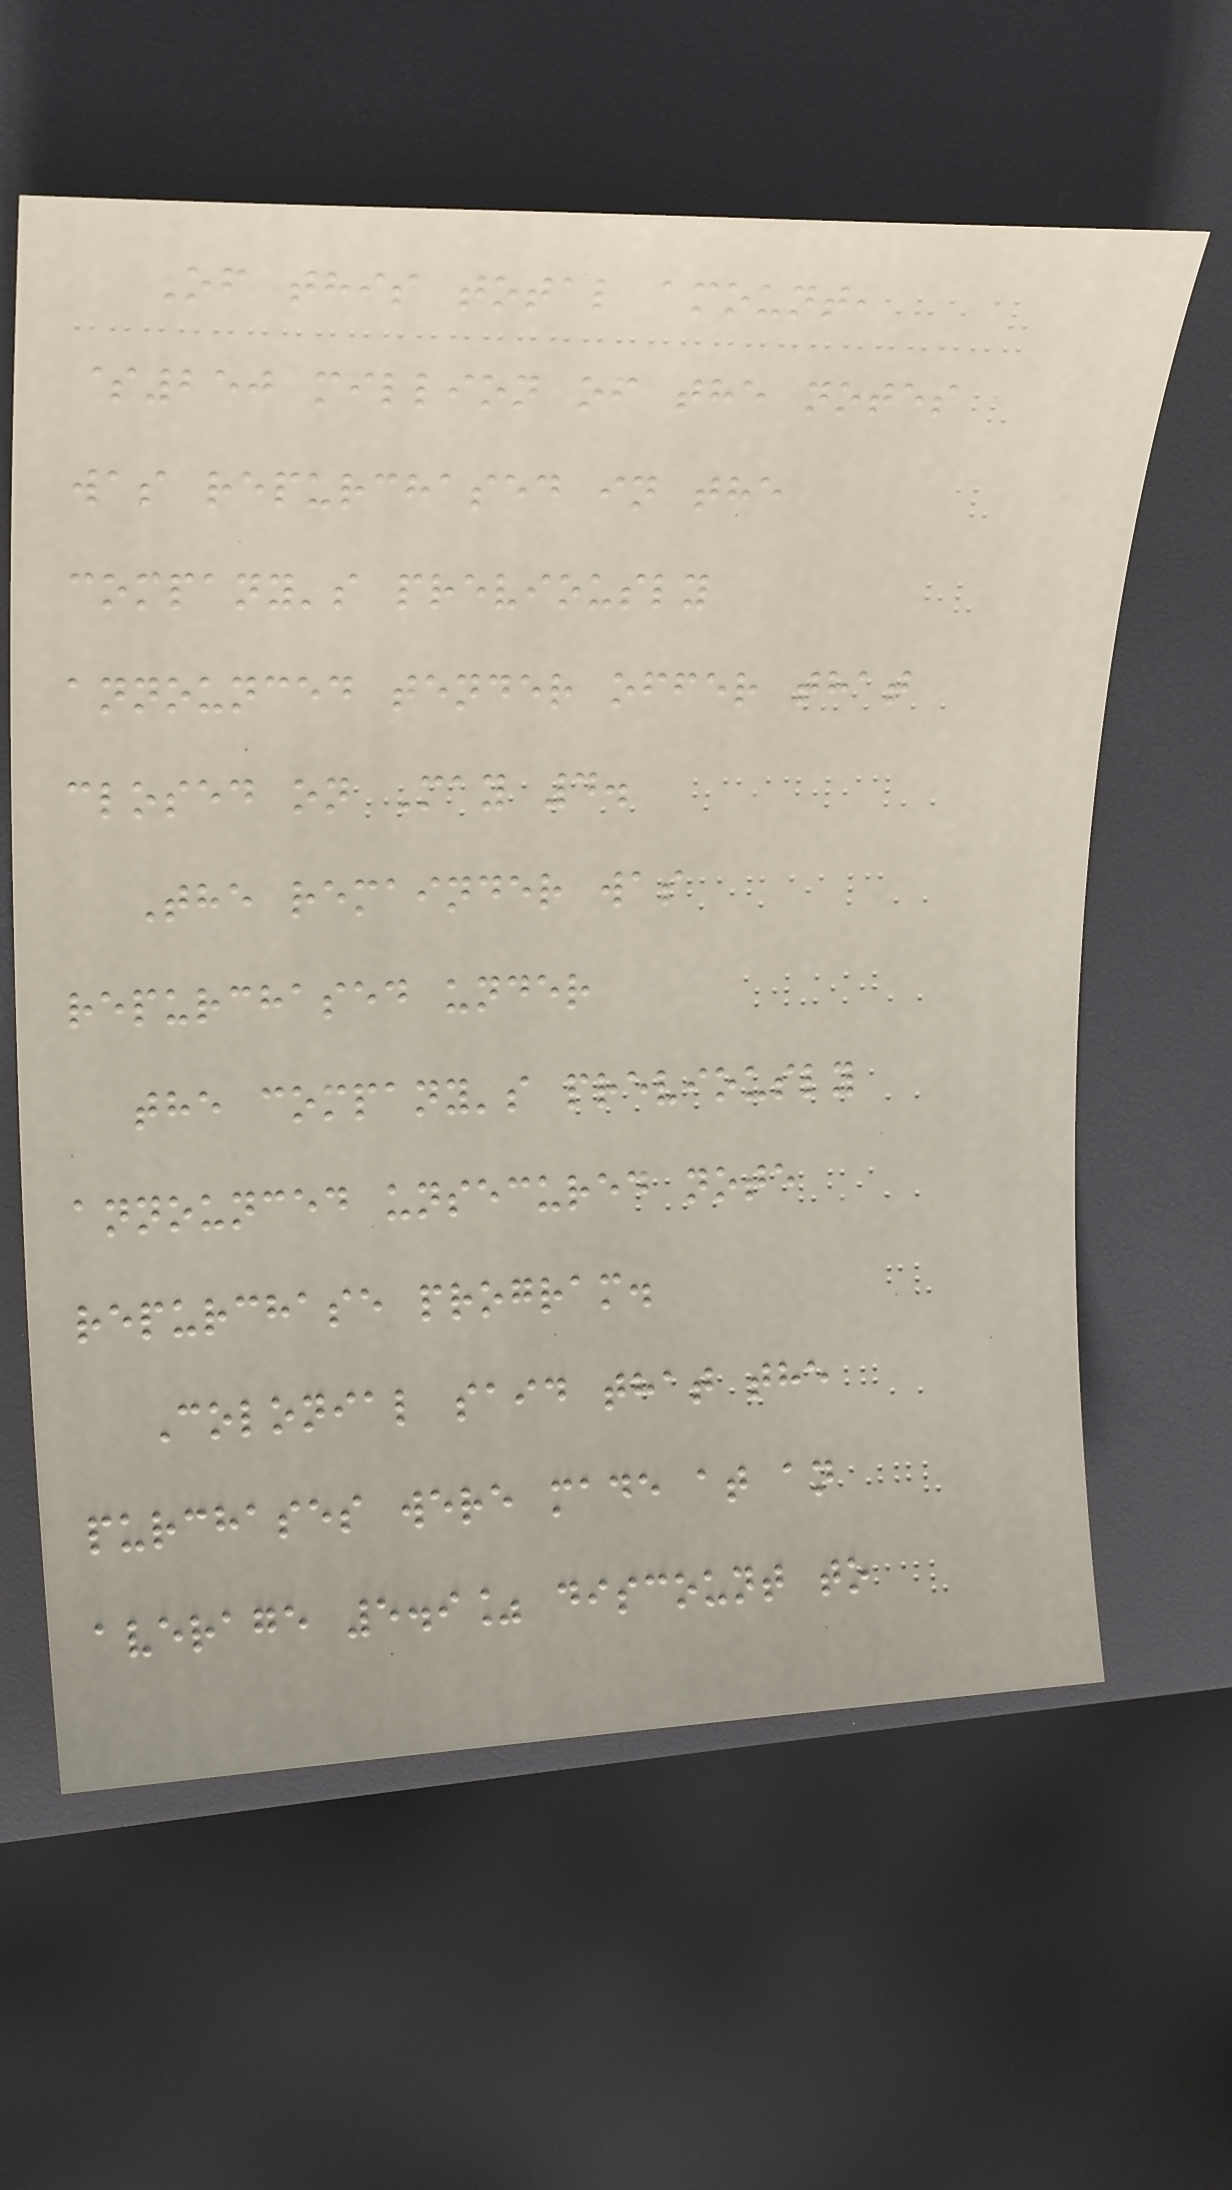Of this total amount,
$250 million of the notes
was repurchased in the
company's previously
announced tender offer that
closed on May 4.
The remainder was
repurchased under
the company's previously
announced unsecured note
repurchase program.
Colonial said that the
purchases were made at an
average 5.9% discount to
